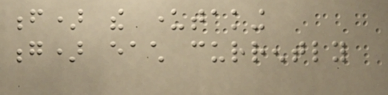f) the undertaking
g) each currently
